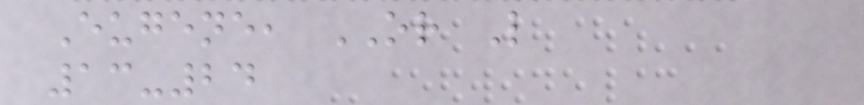Eugene, OR L
13-24
